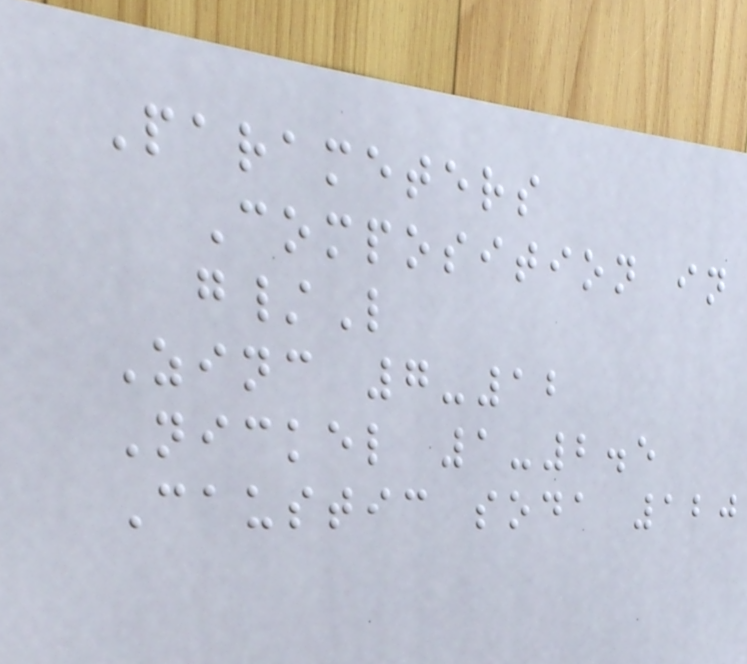Parameters
Composition in
g/L
Zinc 7-12
Nickel 1-2.5
Caustic soda 120
